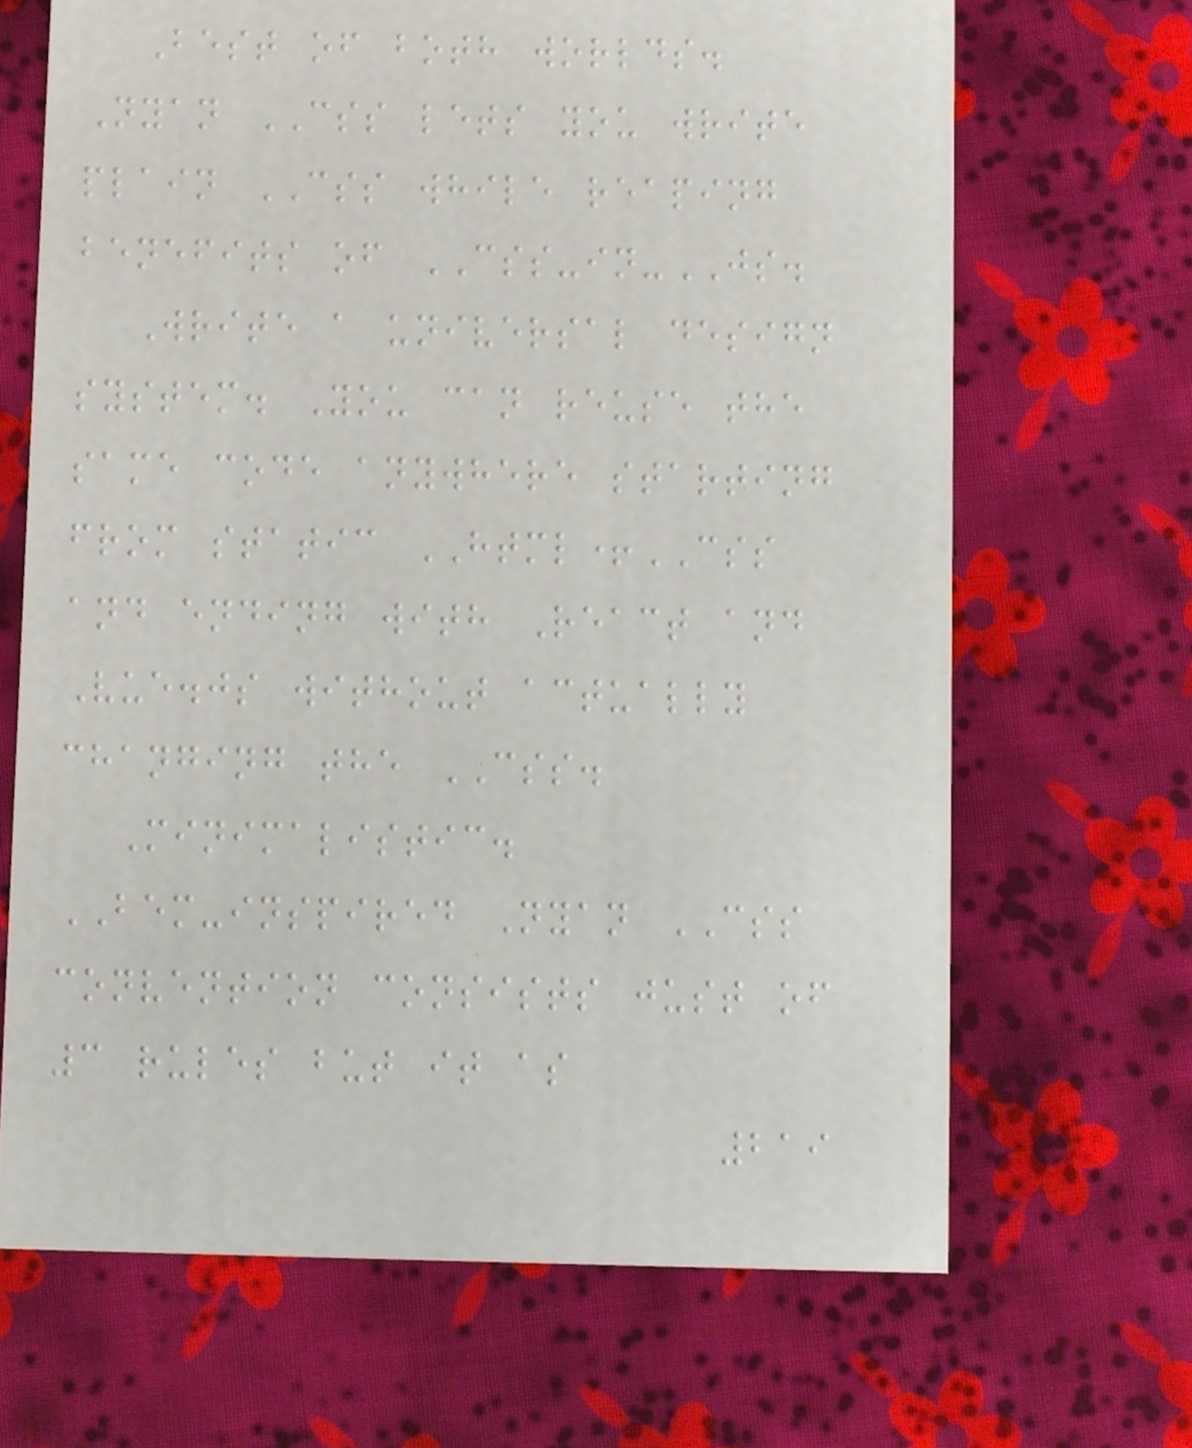Best of both worlds.
Nyan CSS lets you write
plain CSS while reaping
benefits of CSS-in-JS.
Write a universal design
system. You can reuse the
same code anywhere starting
from static HTML+CSS
and ending with React and
Vue.js without actually
changing the CSS.
Minimalistic.
BEM-inspired Nyan CSS
convention consists just of
3 rules but it as
219
